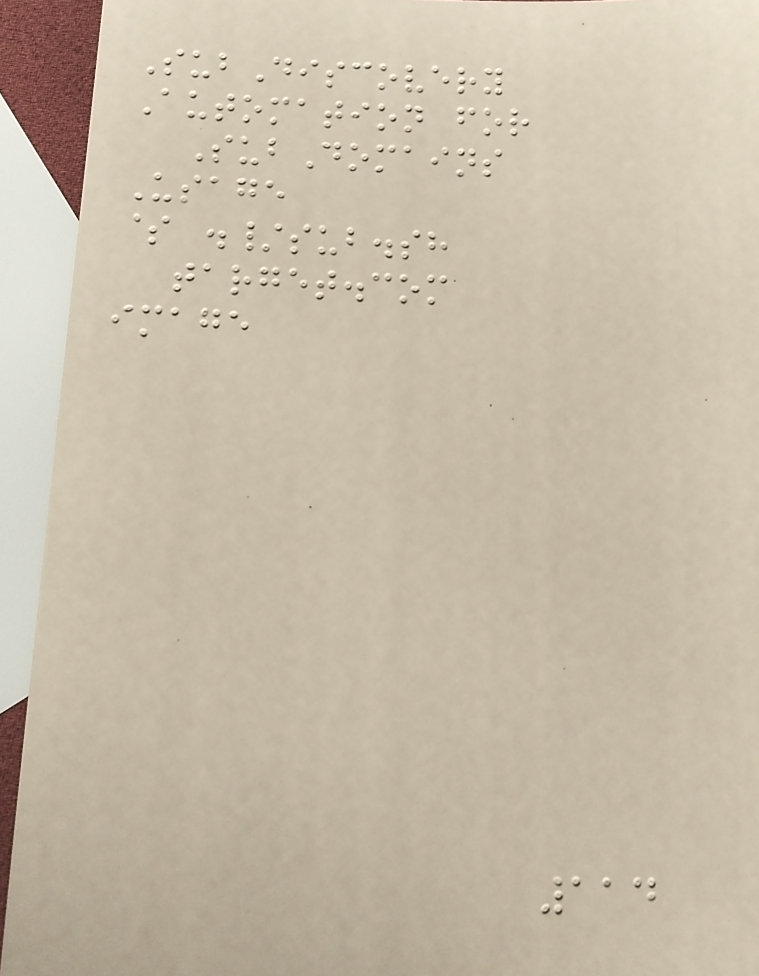SubDiscovery
Automation for
SubDomains
Usage
$ ./sub.sh
target.com
image
114
